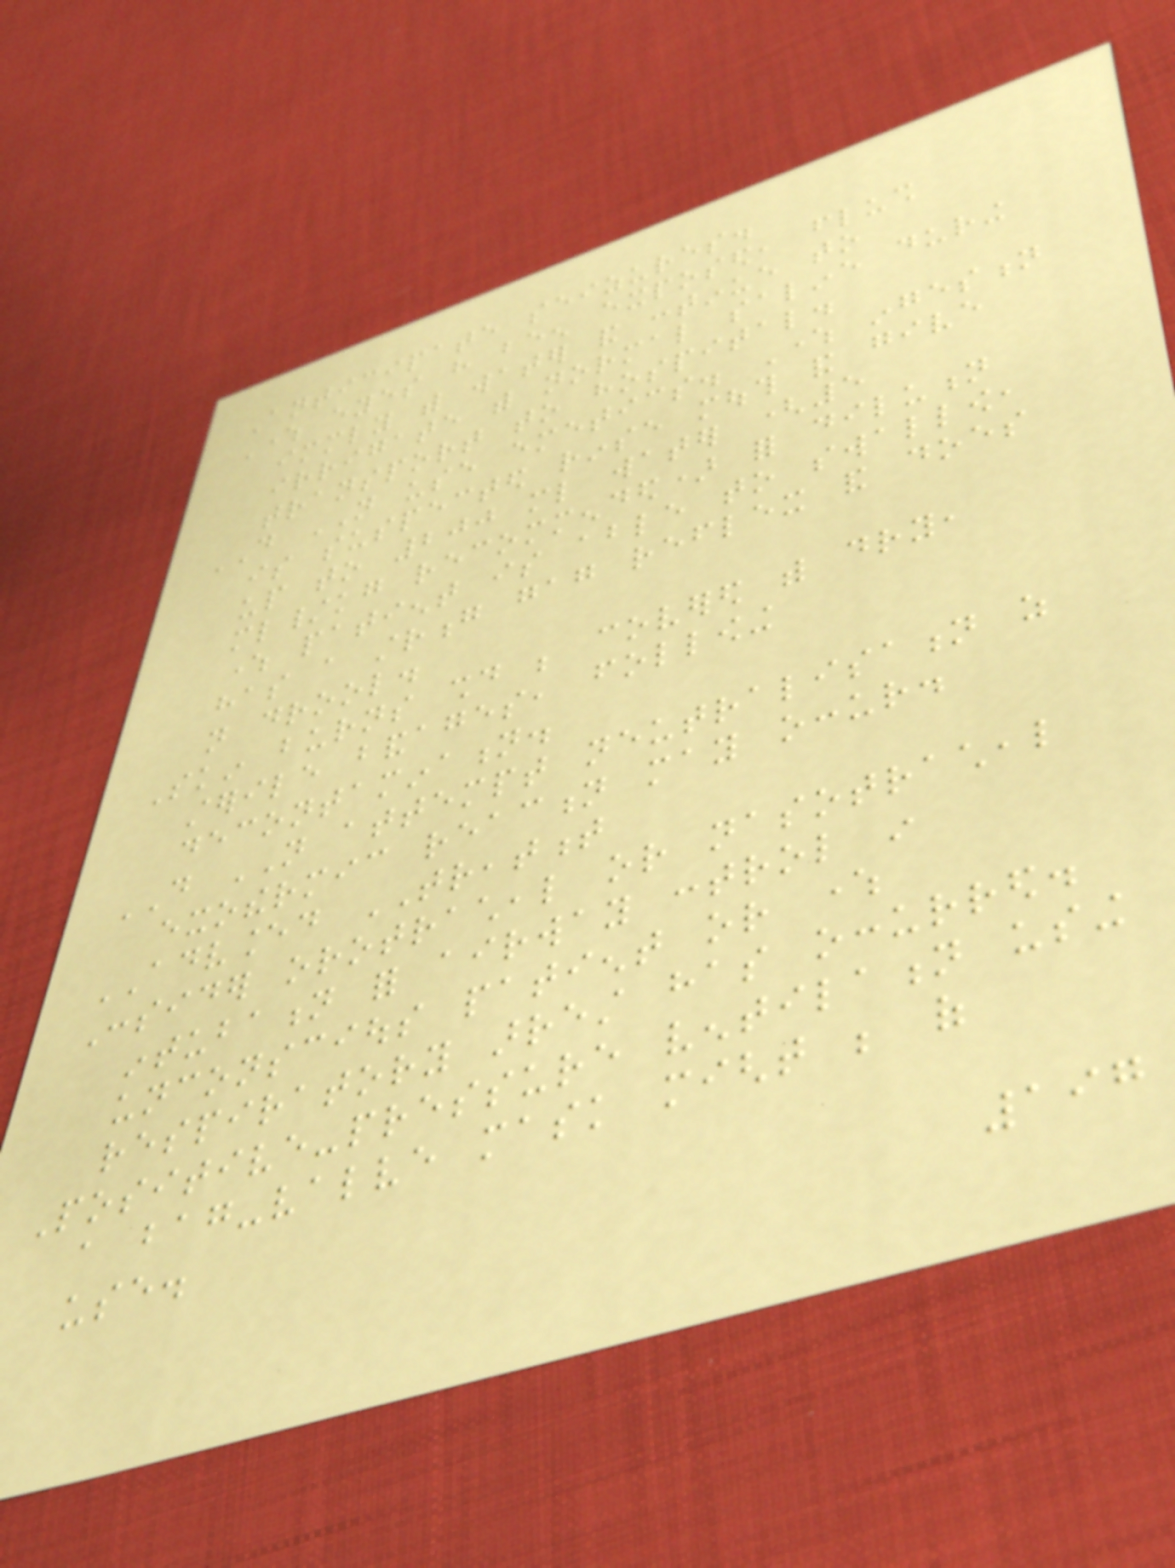Anticipate seizures.
Where eyes have been exposed, flush
immediately with water and continue to
irrigate with normal saline during
transport to hospital.
DO NOT use emetics. Where ingestion
is suspected rinse mouth and give
up to 200 ml water (5
ml/kg recommended) for dilution
where patient is able to swallow,
has a strong gag reflex and does
not drool.
Skin burns should be covered with dry,
sterile bandages, following
decontamination.
DO NOT attempt neutralisation as
exothermic reaction may occur.
ADVANCED TREATMENT
Consider orotracheal or nasotracheal
intubation for airway control in
unconscious patient or where
respiratory arrest has occurred.
Positive-pressure ventilation using
a bag-valve mask might be of
use.
197
